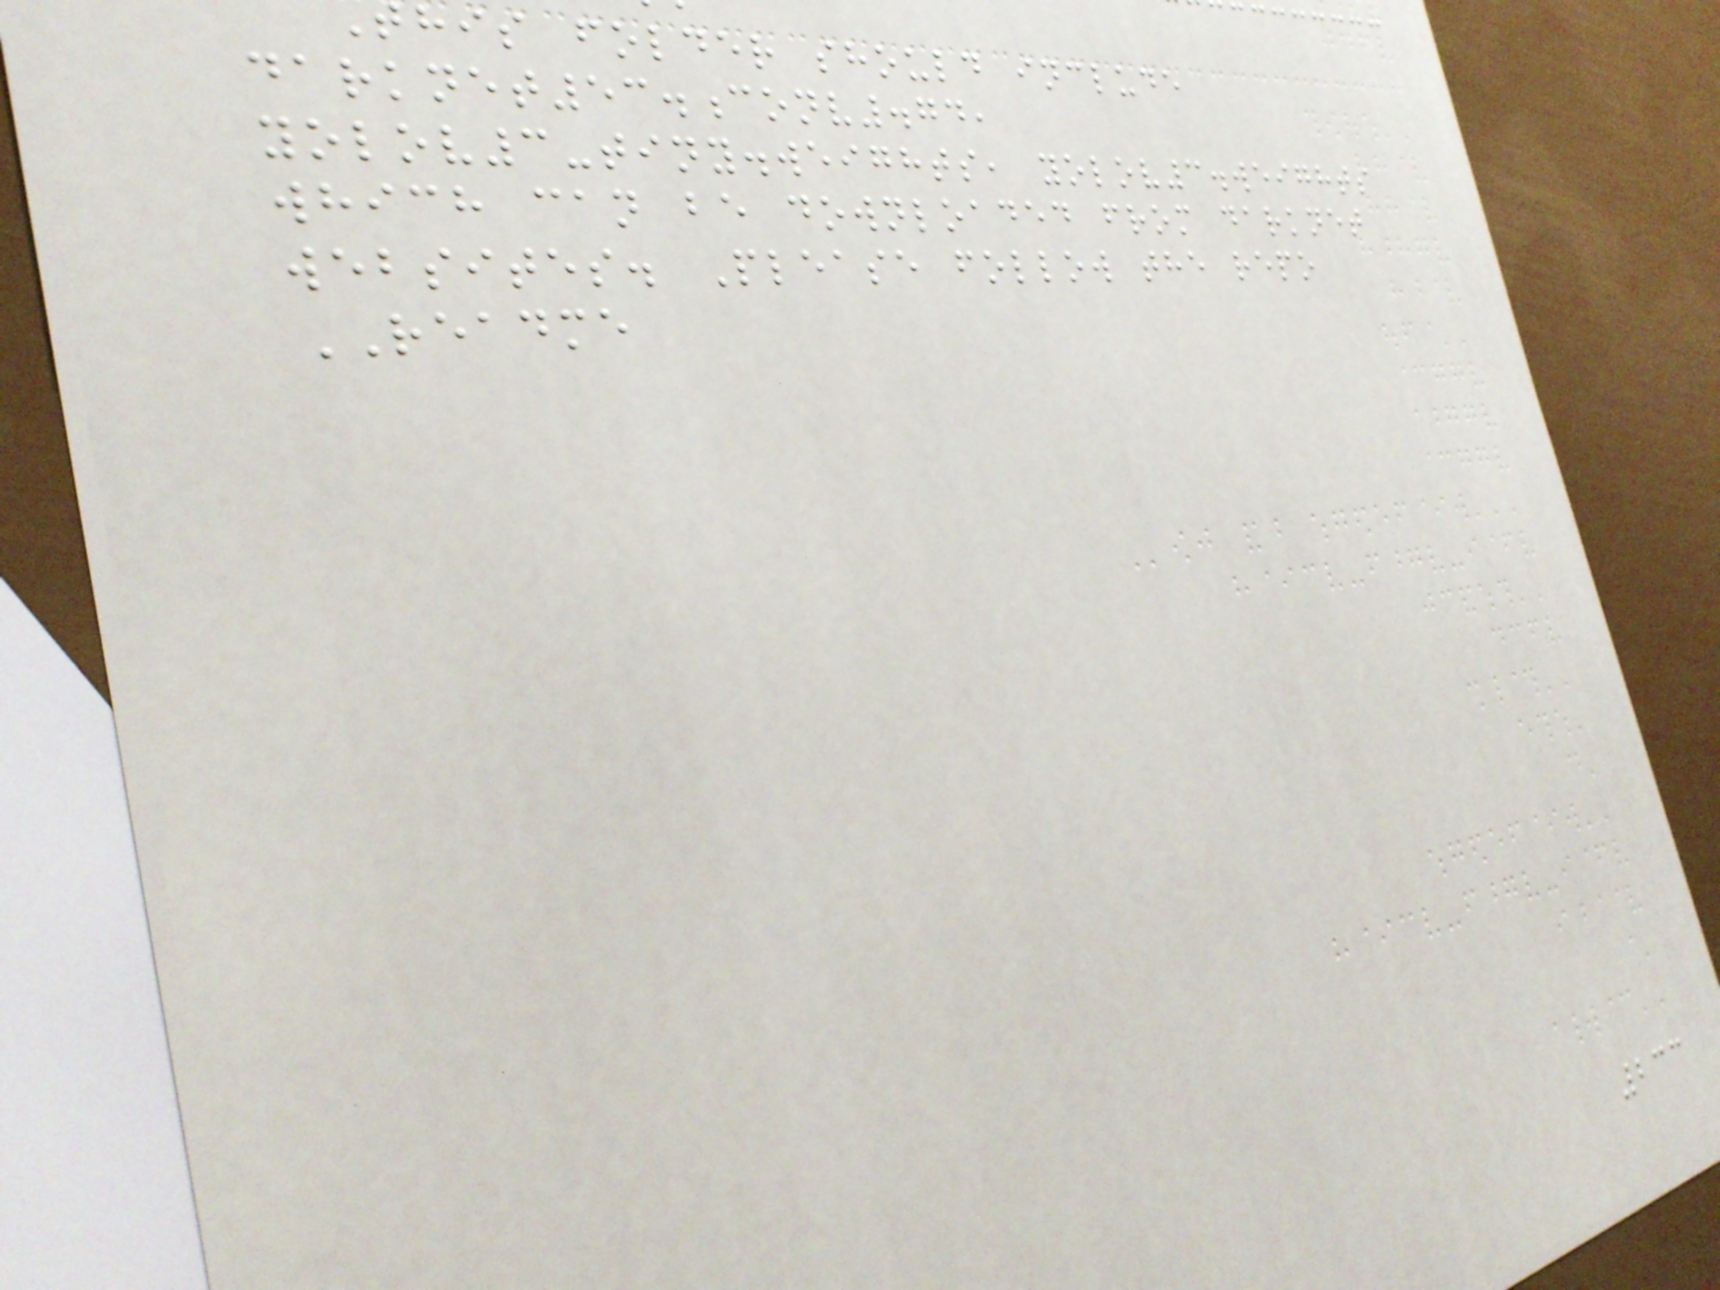his folder should include
darknet53.conv.74,
yolov3-tiny.weights, yolov3.weights
which can be downloaded from darknet
websites. Please follow the repo
README
233
